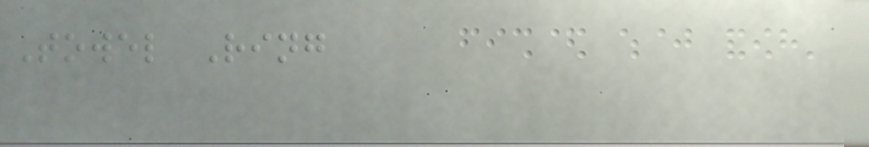Towel Ring
